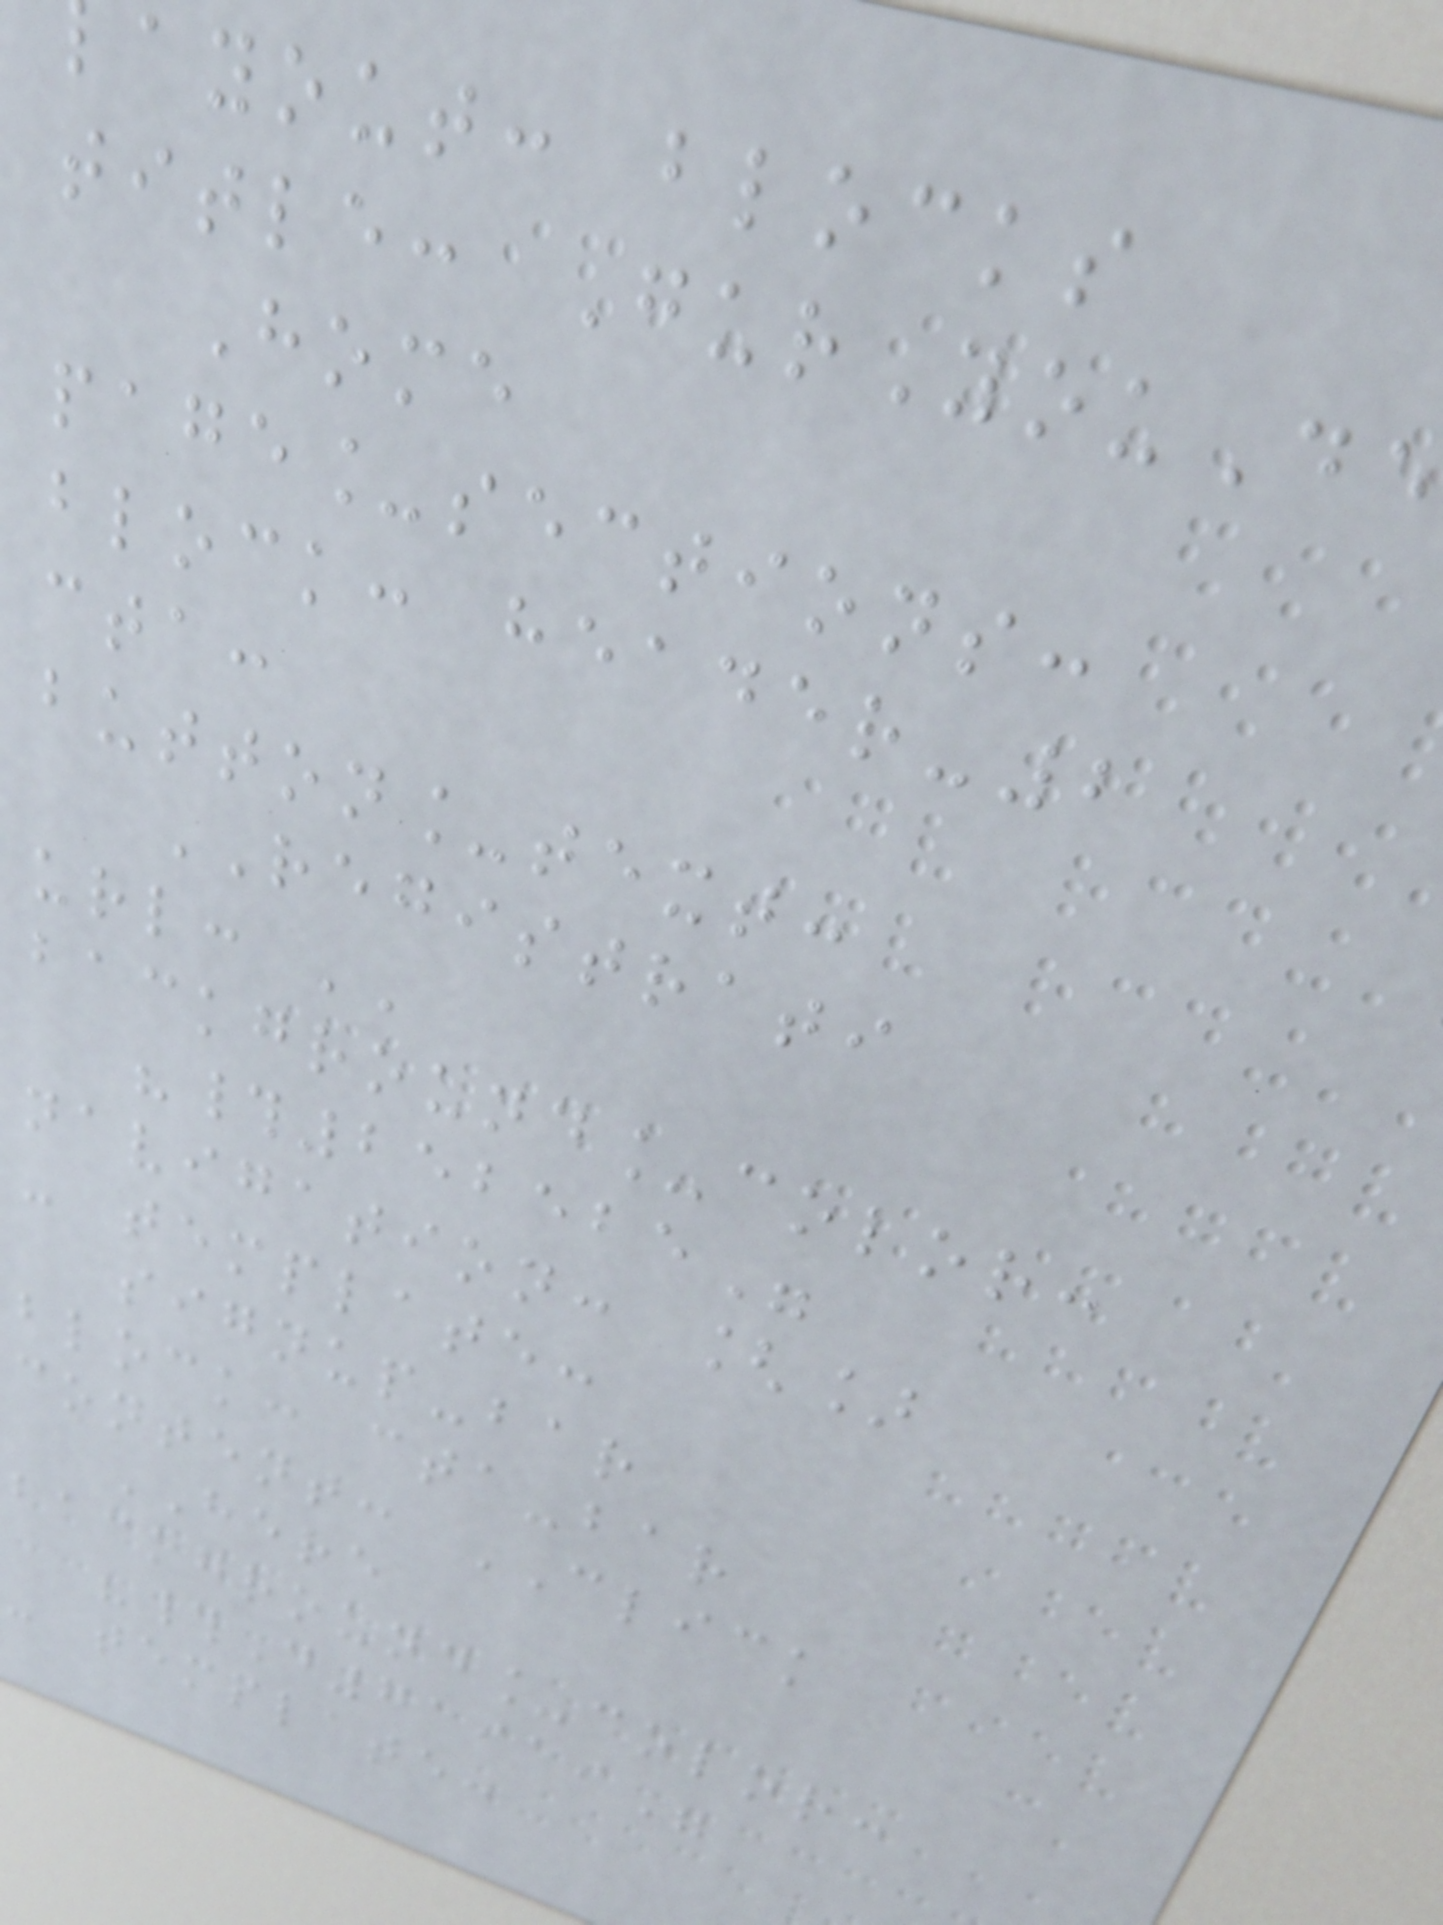ayout: blocks
title: GurYouDe
Home
page_sections:
block: header-2
cta:
button_text:
REGISTRATI
url: ''
background_color:
"#252525"
navigation: []
- template:
signup-bar
block: cta-bar
content: CLICK
HERE
background_color:
"#D71919"
- template:
